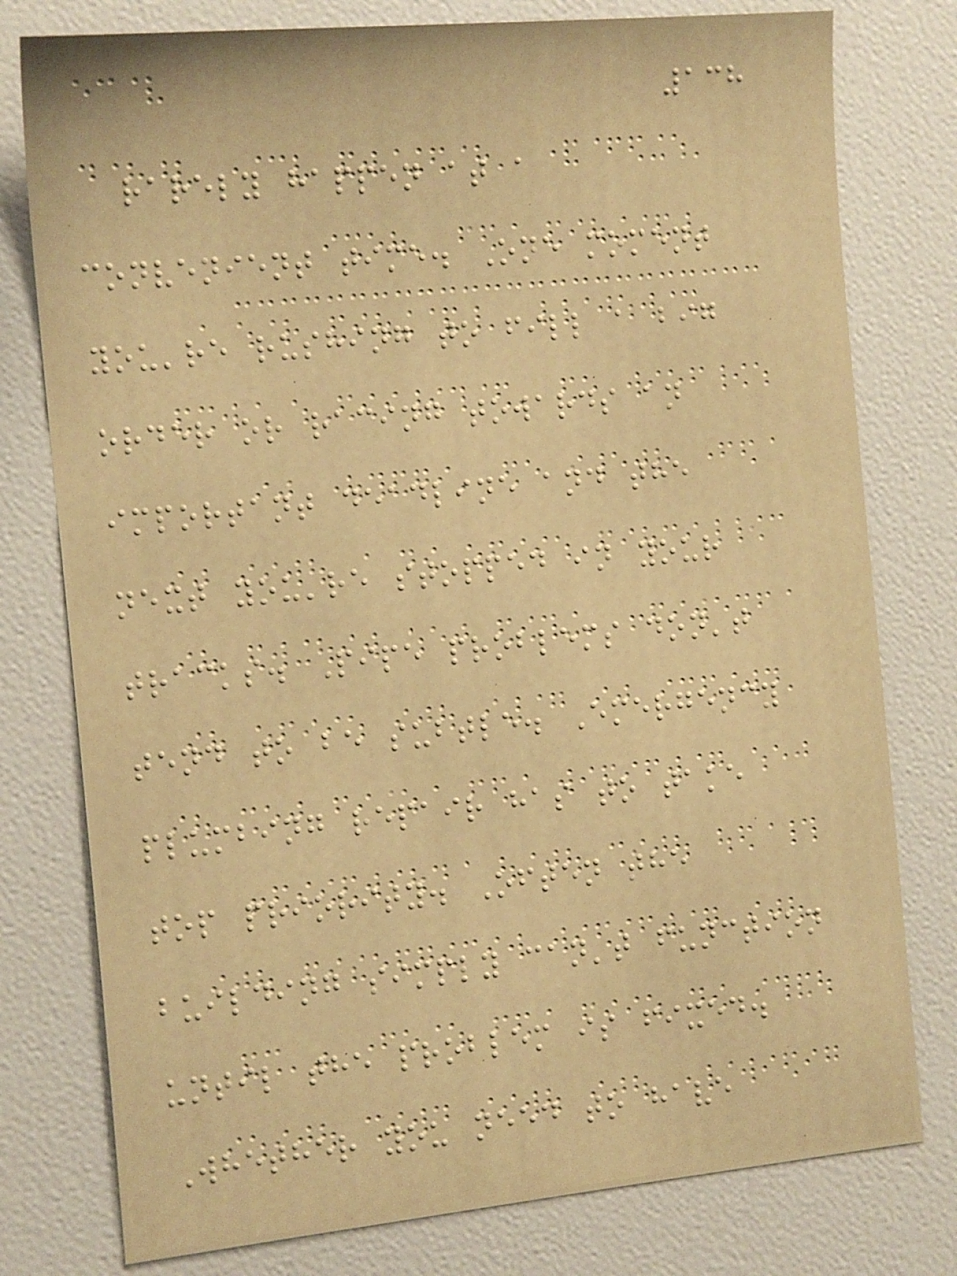138
rarely happen at a
convenient time. One moment
you're rushing to fill a big
order or racing towards an
important deadline and the
next you're stopped in your
tracks. Pipe problems don't
tend to be subtle. Emergency
plumbing repair has to take
top priority. Often the
building simply can't function
until the problem is fixed.
Whether you need to have
